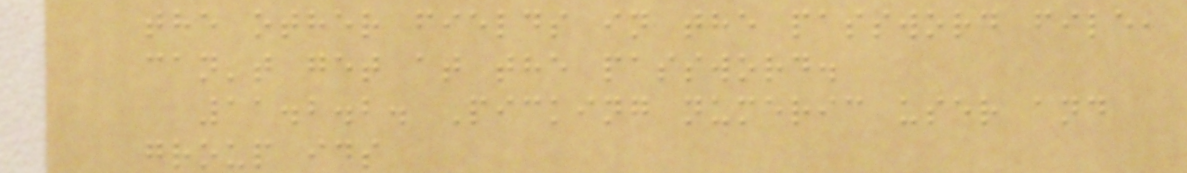the other fields in the password file,
can't get at the password.
11.2.2. Picking numeric user and
group ids
